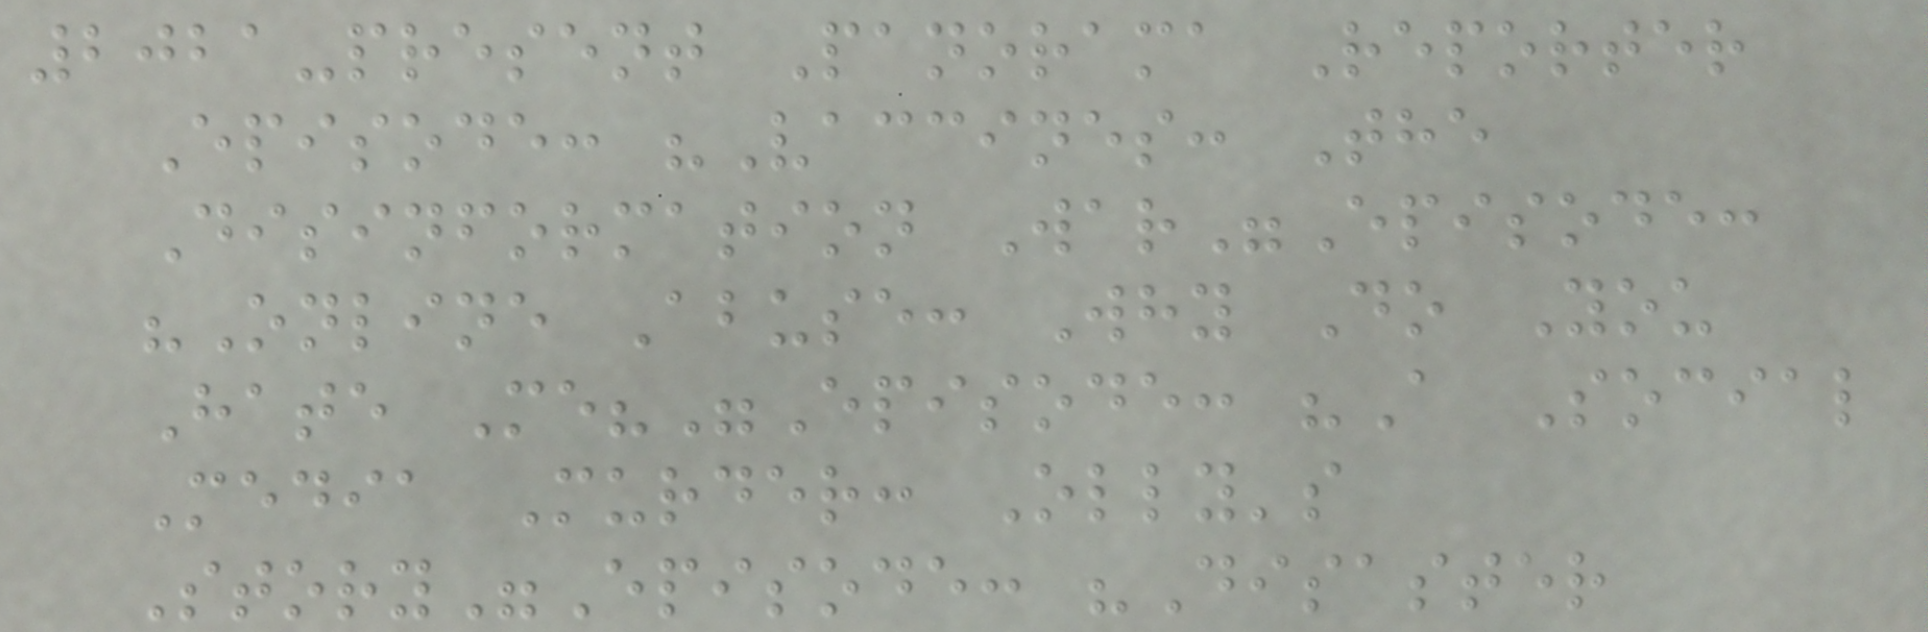2021-present Panorama Reporter
Episode: "Vaccines: The
Disinformation War"Episode:
"Online Abuse: Why Do You
Hate Me?"Episode: "A Social
Media Murder: Olly's
Story"Episode: "Disaster
